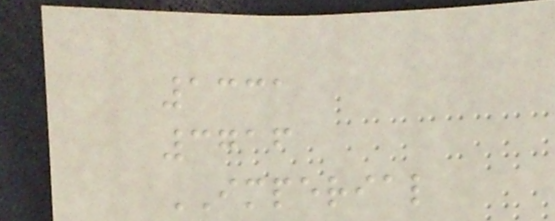1331
3716
IMPERIAL
